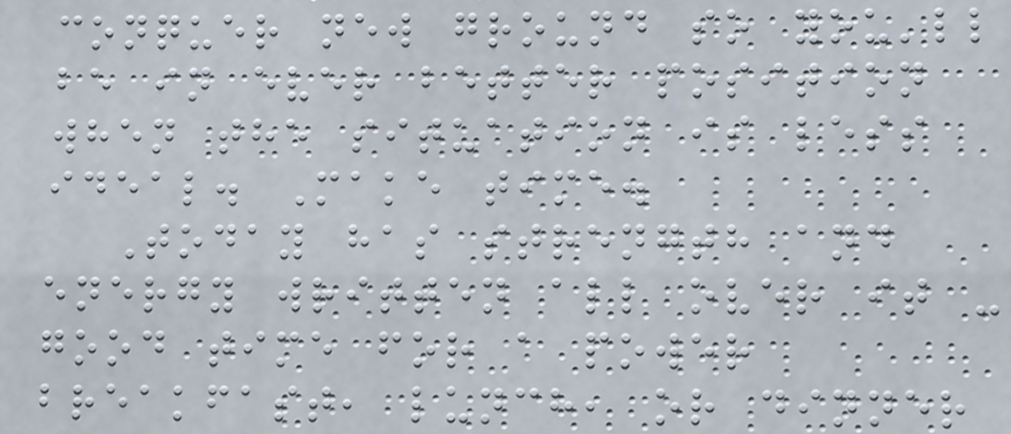conquer new ground so you'll
be in ever better position
when the situation is less
ideal. Make time.
Today has strength and
energy written all over it -
good time for a power
breakfast, lunch, or dinner
